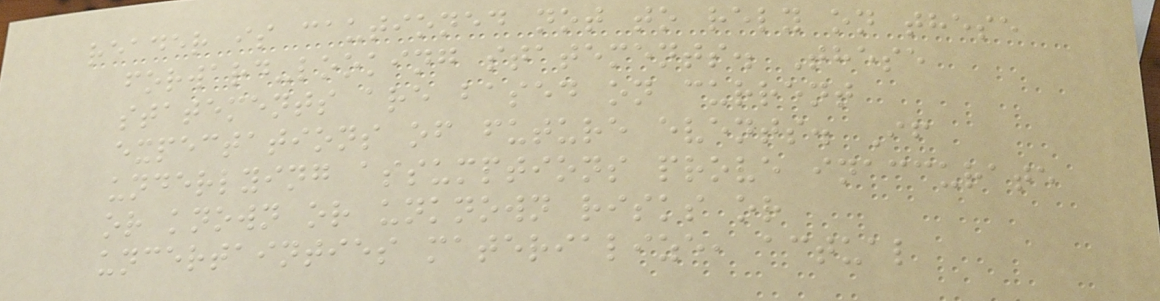reader is cautioned not to rely on these
forward-looking statements. These
statements are based on current
expectations of future events. If
underlying assumptions prove inaccurate
or known or unknown risks or
uncertainties materialize, actual
